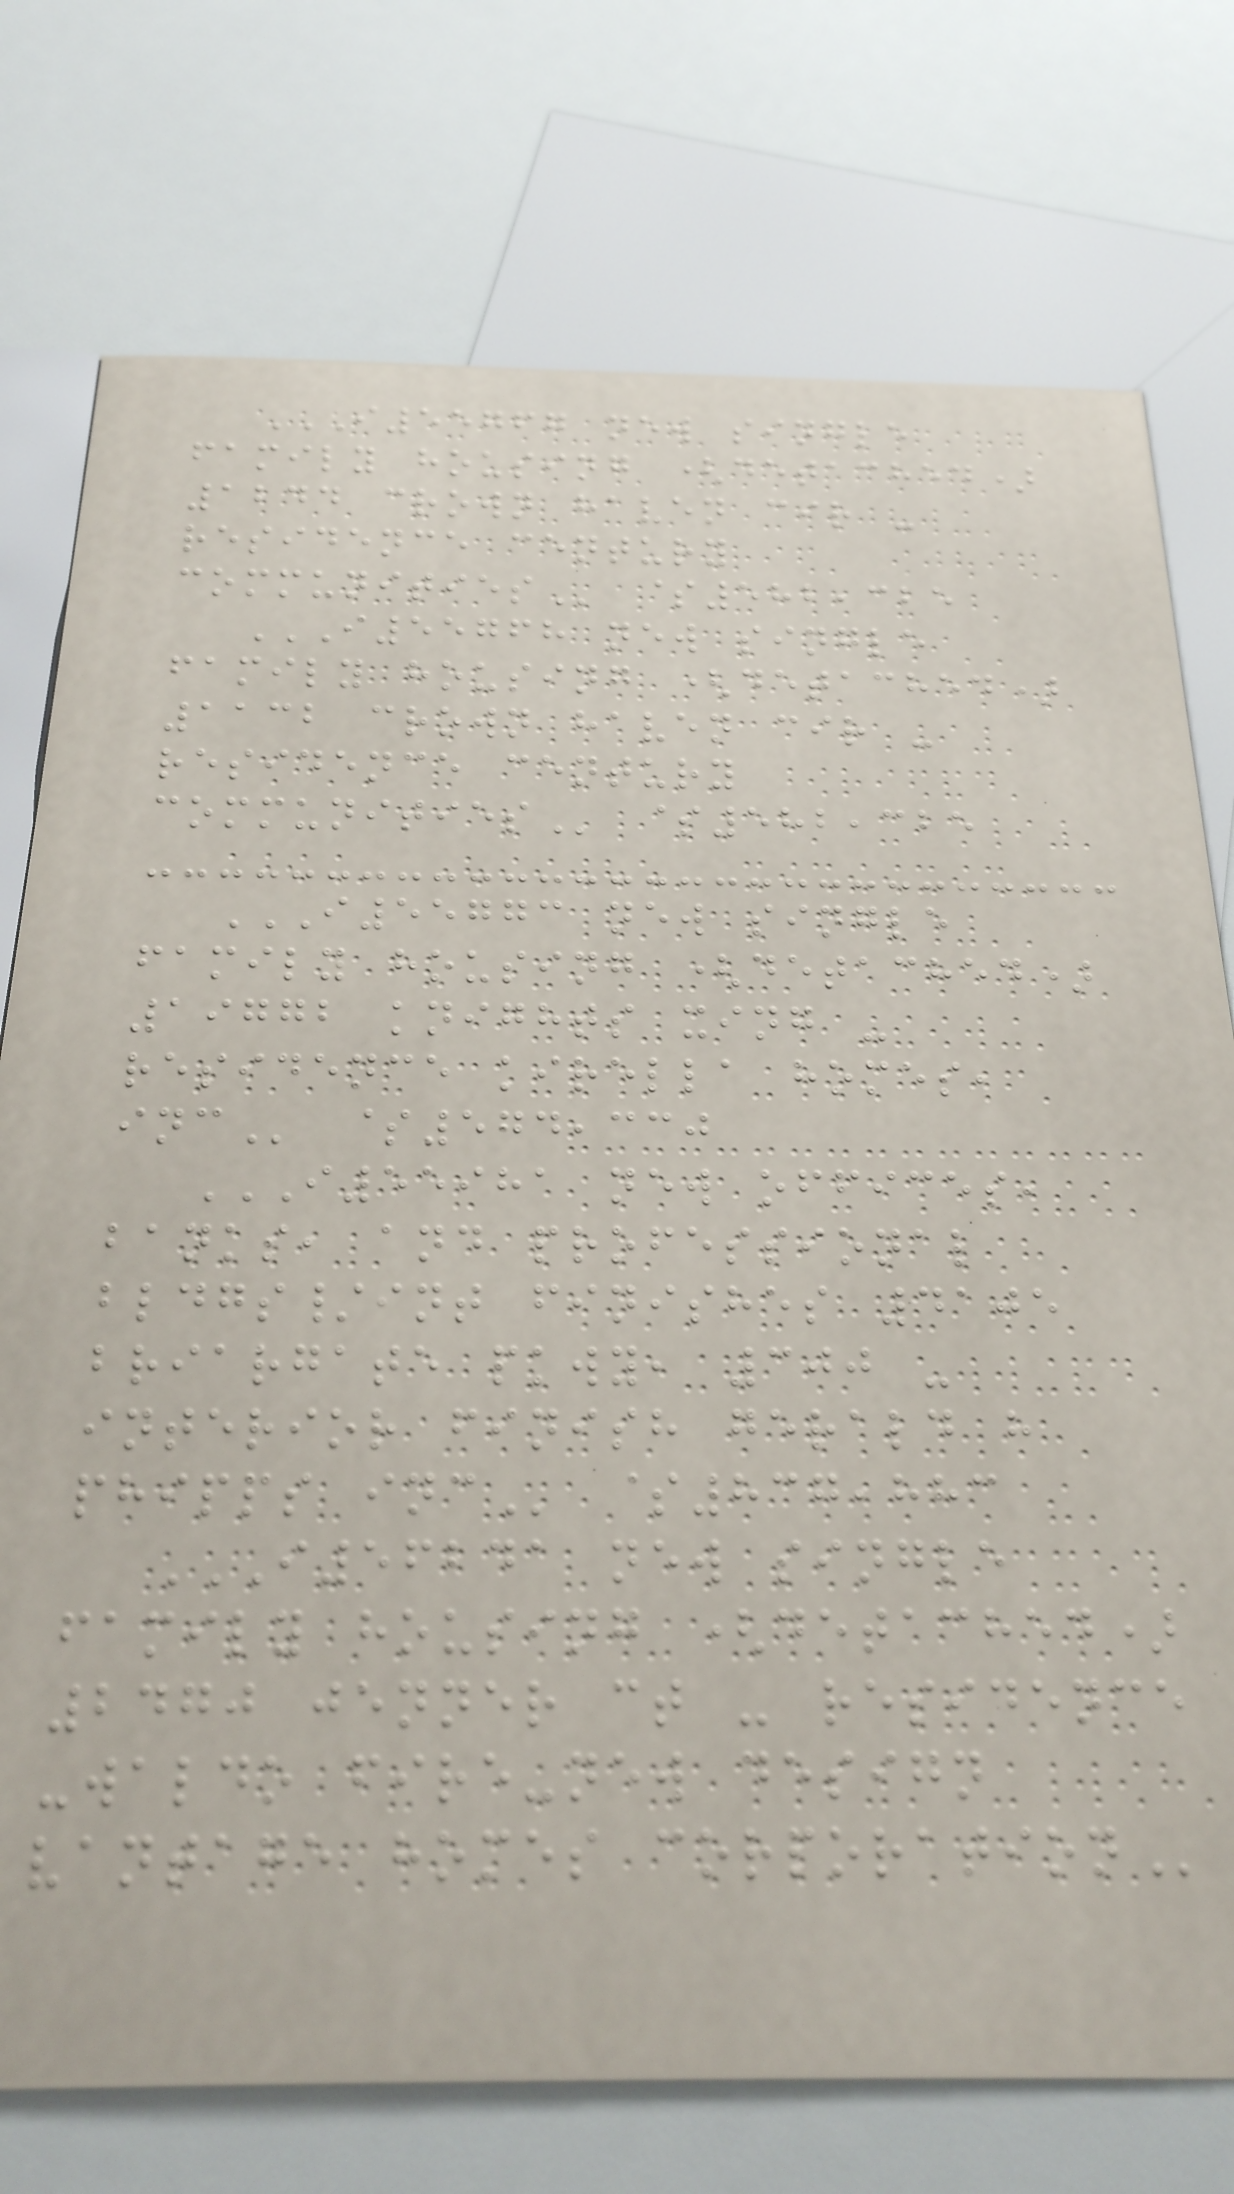I55767 NEW SINGLE
FAMILY HOUSING (DETACHED)
1244 CROWN HAVEN CIR -
RESIDENCE CENTURY
COMMUNITIES $582,325
I55768 NEW SINGLE
FAMILY HOUSING (DETACHED)
1132 CROWN HAVEN CIR -
RESIDENCE CENTURY
COMMUNITIES $582,325
I55773 NEW SINGLE
FAMILY HOUSING (DETACHED)
19772 KNIGHTS XING -
RESIDENCE KIRELLA HOMES,
INC $574,330
I55981 NEW OFFICES,
BANKS, AND PROFESSIONAL
BLDGS/INT FINISHES 4105
BRIARGATE PKWY, 300 -
INTERIOR FINISH GERALD H
PHIPPS INC $837,883
I56241 NEW SINGLE
FAMILY HOUSING (DETACHED)
2470 JENNER CT - RESIDENCE
-WALDO FIRE-NEW DESIGN
VANTAGE HOMES CORPORATION
